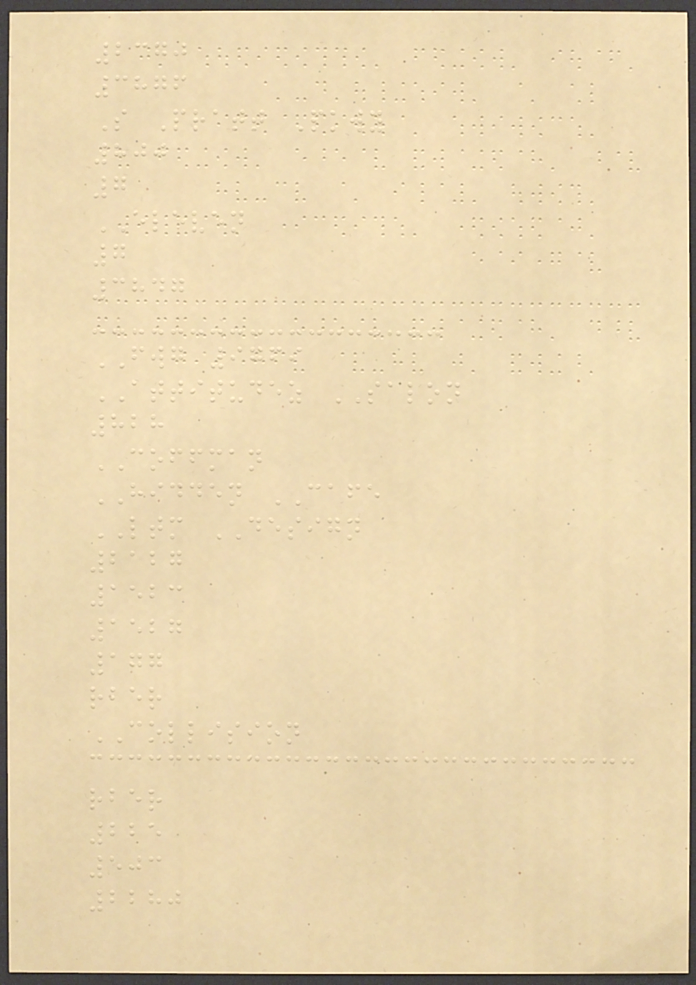2370
3876
S Pratt Pkwy
800
7
ELEVEN
7
3847
FWG 9769
ATTITUDEZ SALON
828
COFFMAN
HIDDEN CAFE
LTM DESIGN
2127
1523
1527
177
rber
COLLISION
rber
225
503
2280
